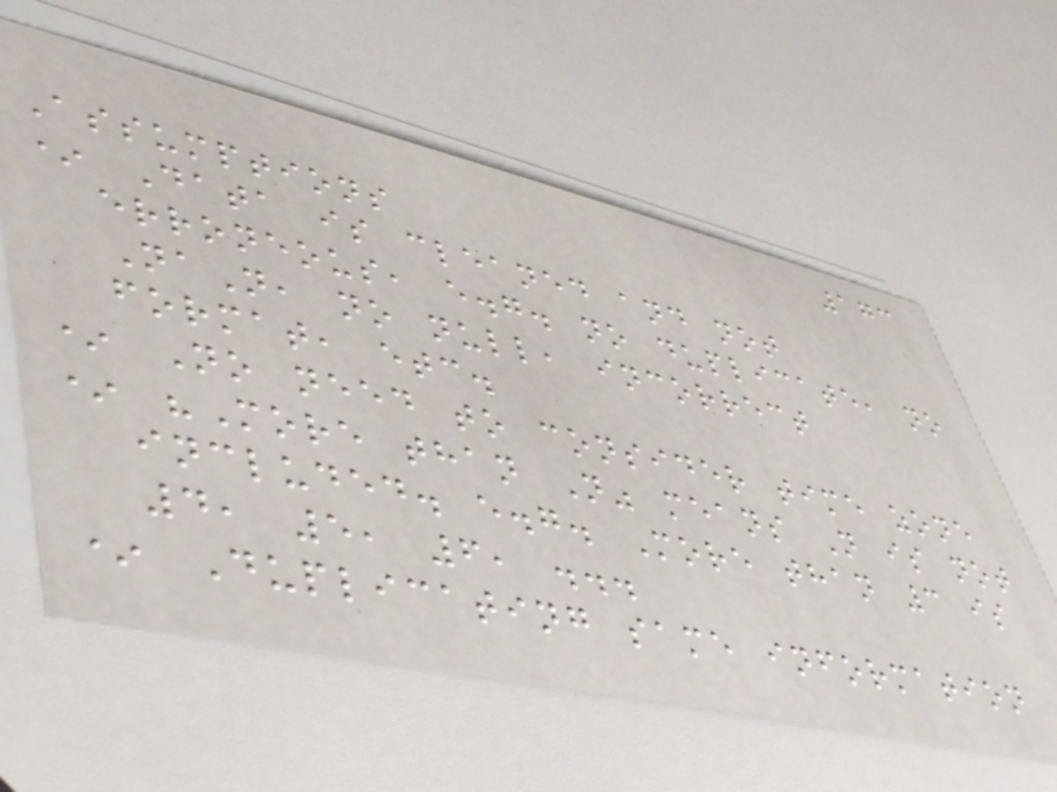173
Assumptions
* Data is cleaned and not
erroneous, e.g. no duplicate, no
NaN, no null, incorrect
format, etc.
* No need to consider time zone
* "More than N" means N is not
included. e.g. More than 3 is
4, 5, 6, ...
* Duplicating same information
